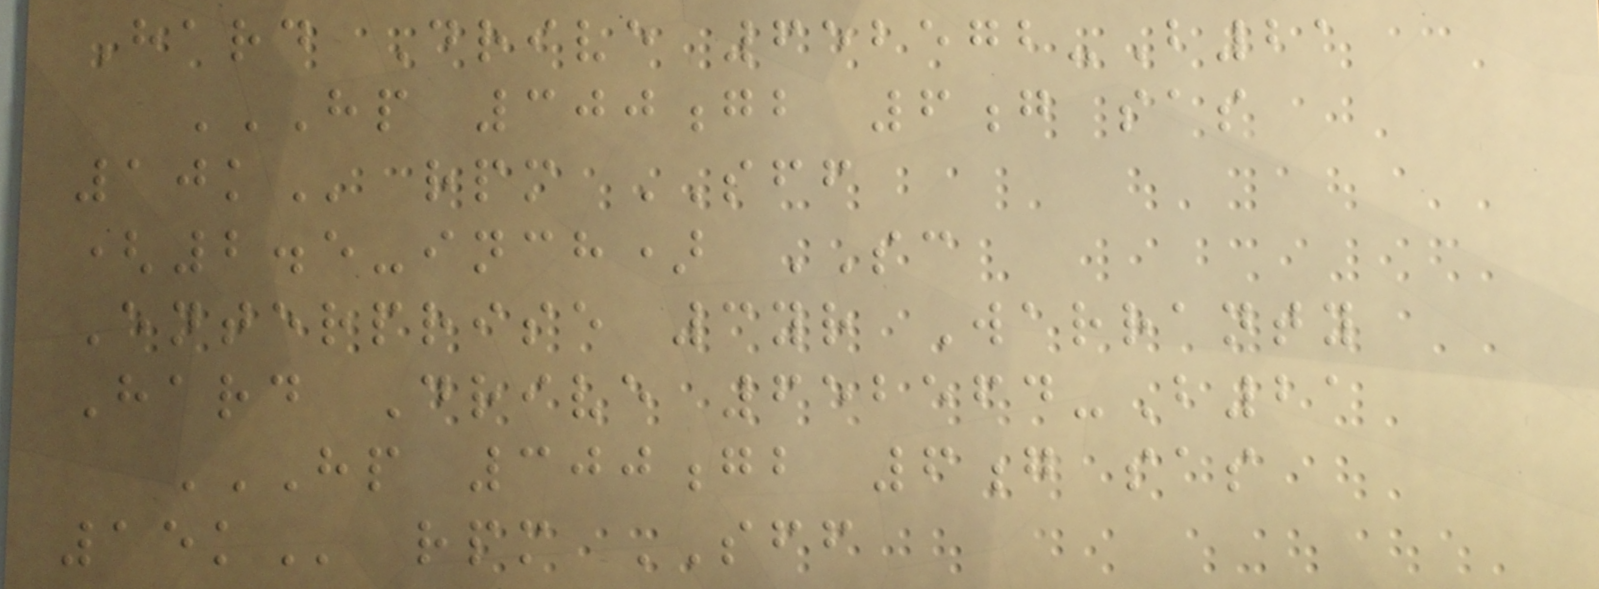Hard Drive 652572-B21
HP 300GB 6G SAS
10K rpm SFF
(2.5-inch) SC
Enterprise 3yr Warranty
Hard Drive 652564-B21
HP 300GB 6G SAS
15K rpm SFF
